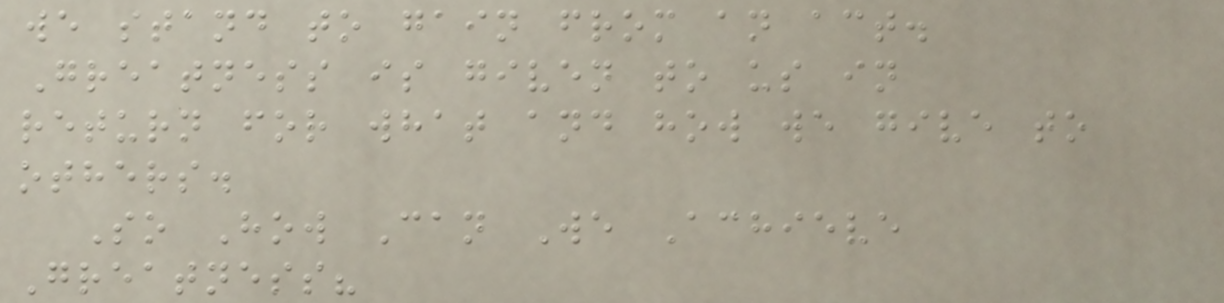we stand to gain from an act.
Greatness is given to us in
return for what and how we give to
others.
So How Can We Achieve
Greatness?
